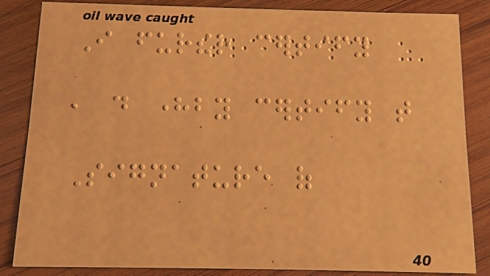I further certify
, do hereby certify that
Signature of
